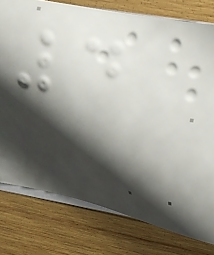4
